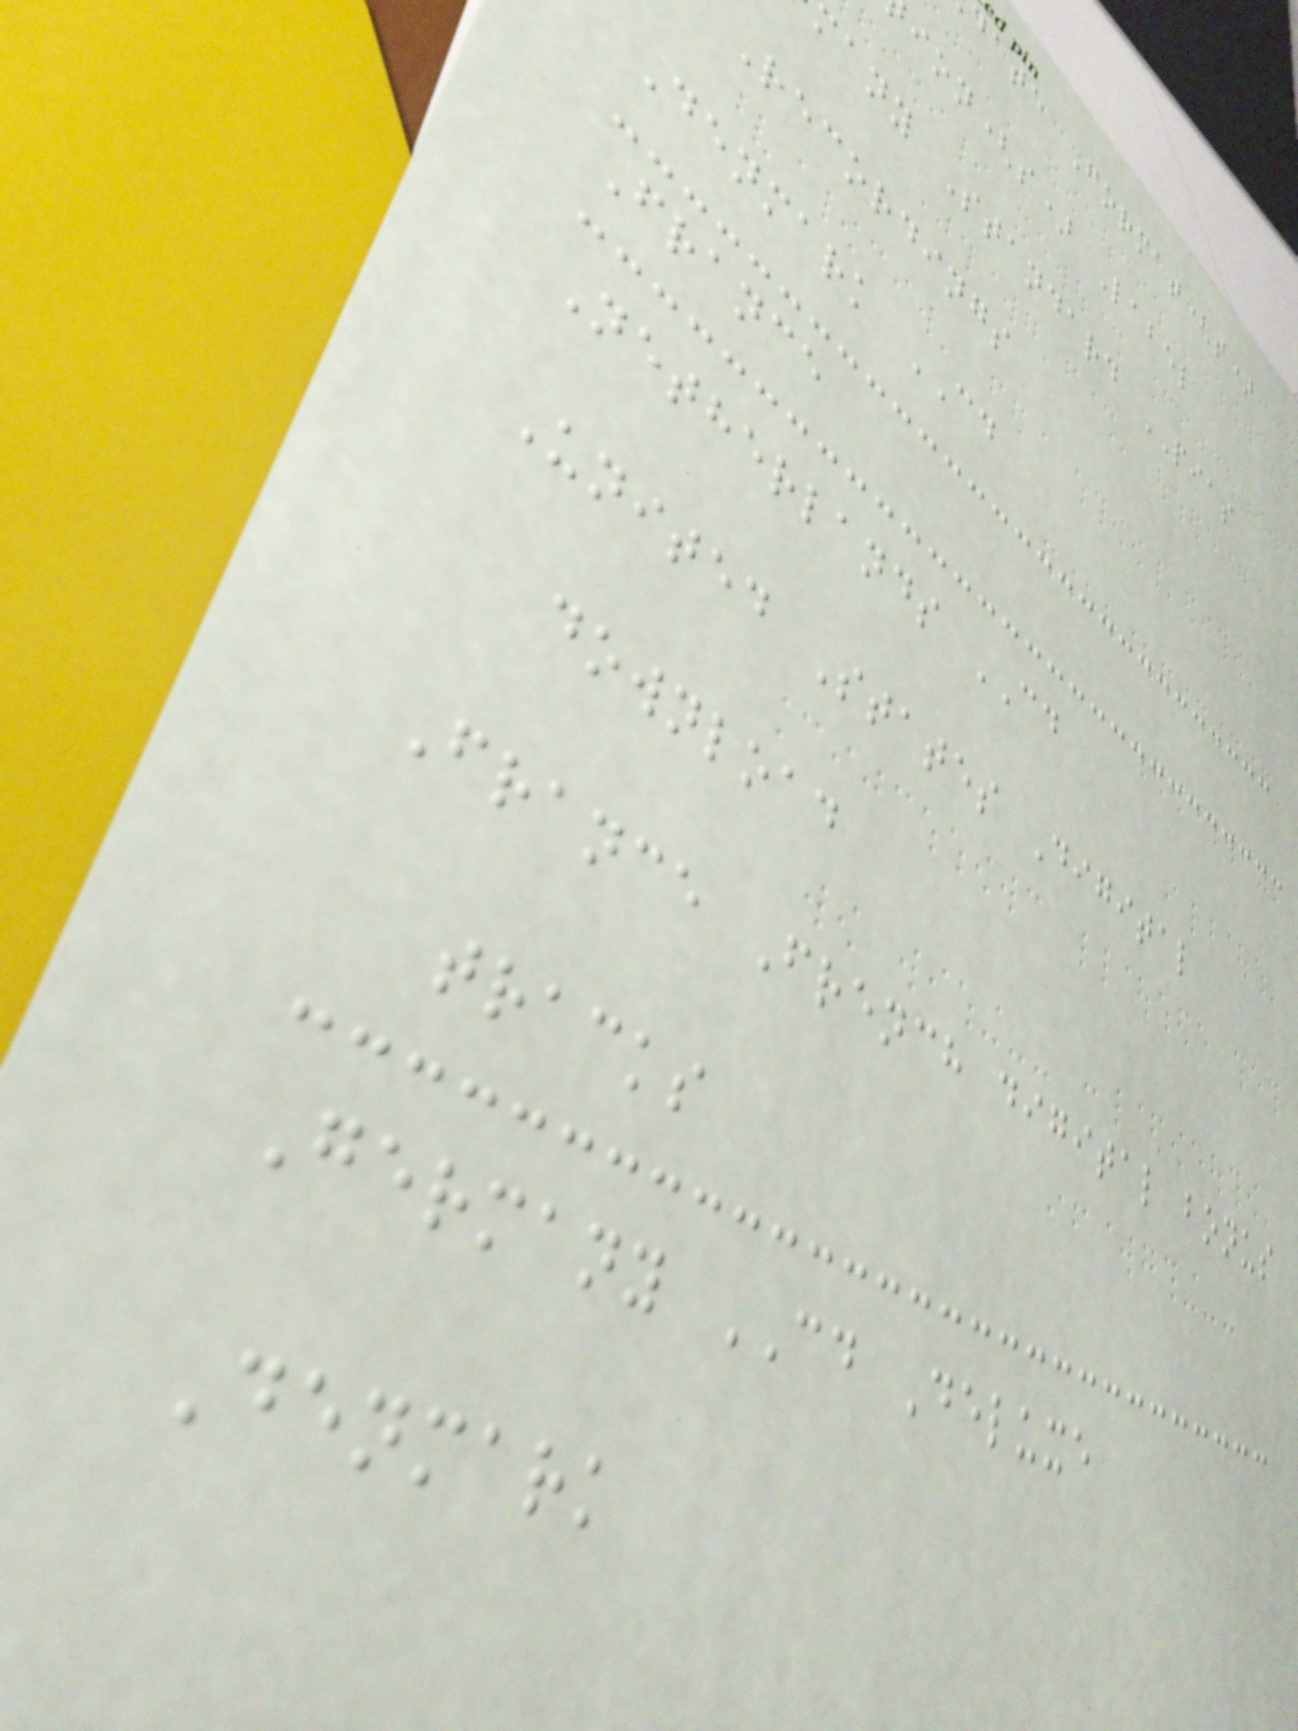date Format(s)
ion(s) Label
many Standard PIAS
Recordings
Denmark CD
France
Netherlands CD
United States Digital
download
France French digital bonus
tracks
Germany CD Deluxe
Denmark
